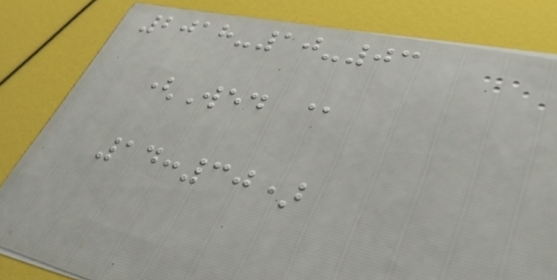2018-10-03
(Wed @
14:30)
